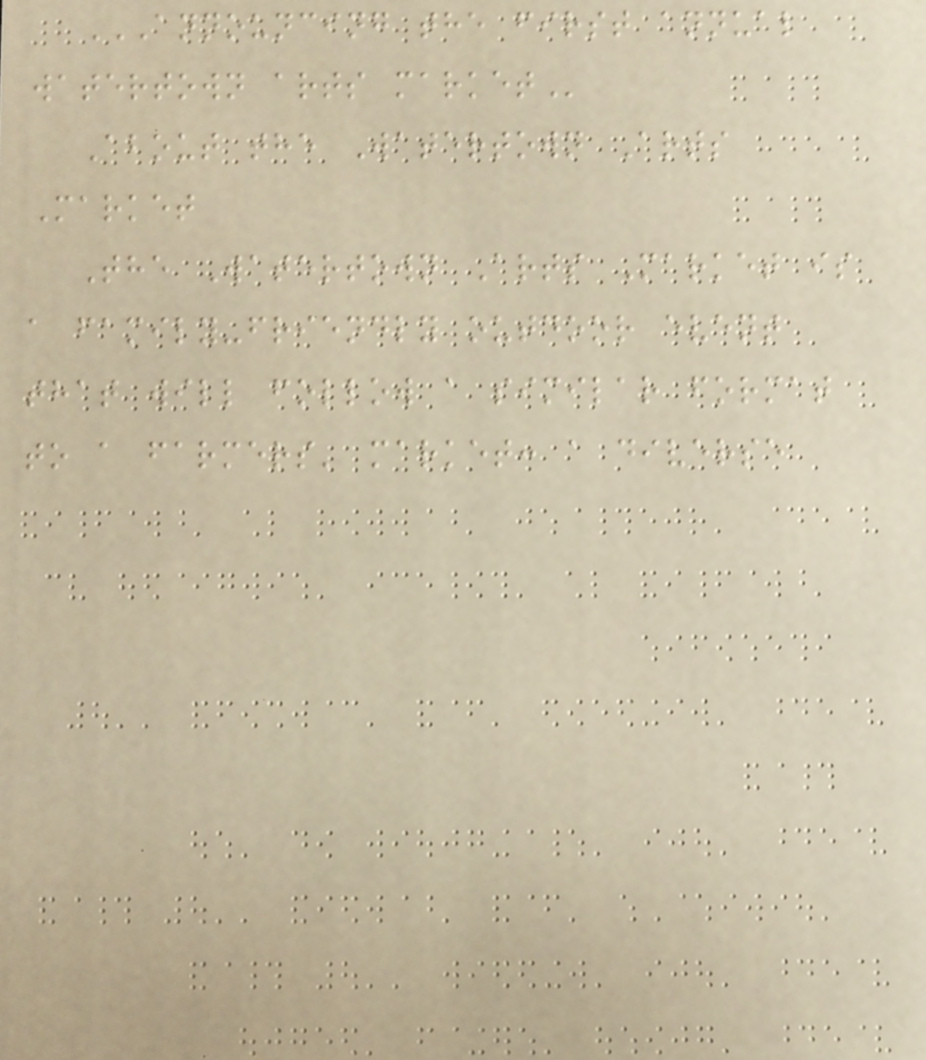ANNOUNCING THE FIRST ANNUAL
WATERTOWN ARTS MARKET
About the Watertown Arts
Market
The Watertown Arts Market is
a family-friendly outdoor event
that will follow a similar format
to a farmers' market: a diverse
